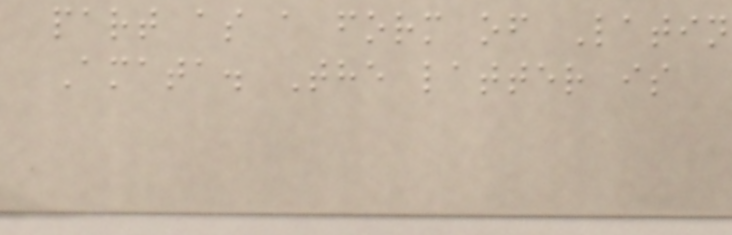part as a form of Latin
Amata. The latter is
